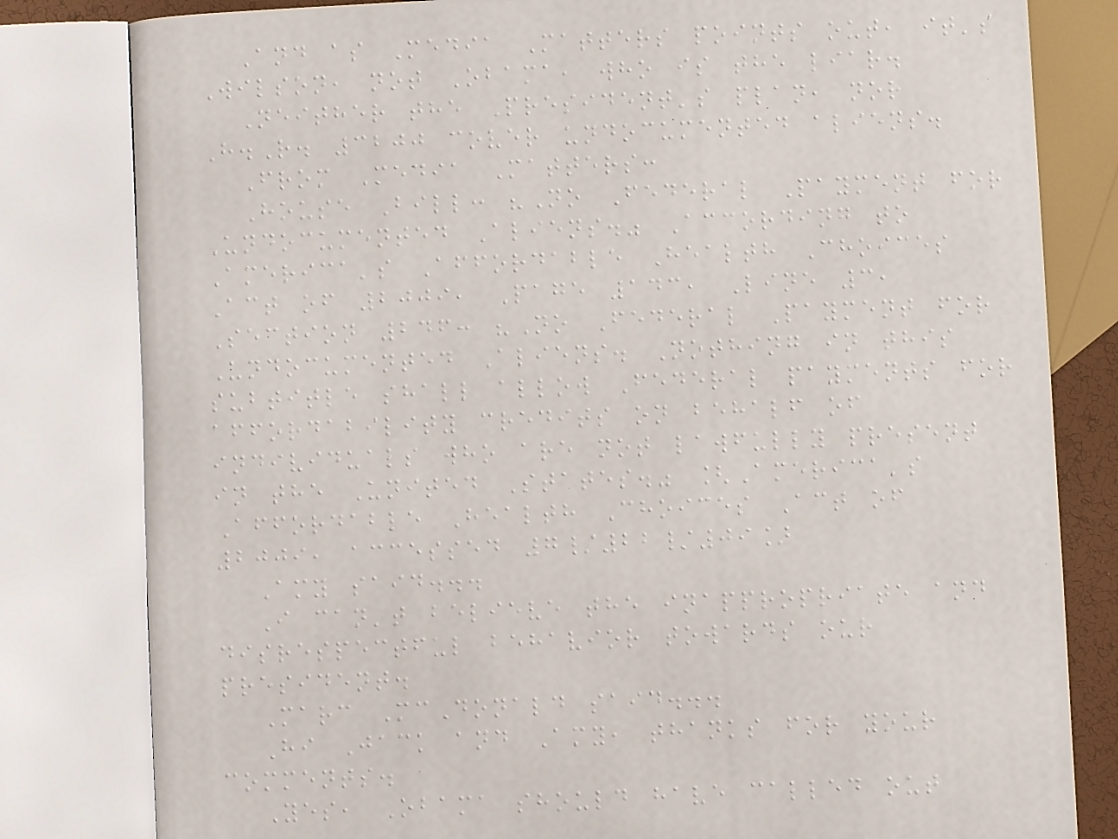And as Media Matters points out, it's
Wilson, not Obama, who is the liar.
Neither the President's plan, nor
H.R. 3200 cover undocumented aliens.
From Media Matters:
House Bill: "No Federal Payment for
Undocumented Aliens." According to
America's Affordable Health Choices
Act of 2009, Page 143, Line 3,
Section 246: "No Federal Payment for
Undocumented Aliens. Nothing in this
subtitle shall allow Federal payments for
affordability credits on behalf of
individuals who are not lawfully present
in the United States." [America's
Affordable Health Choices Act of
2009, accessed 7/22/09]
Amy said...
I can't believe the inappropriate and
disrespectful behavior towards our
president.
Marc McDonald said...
Hi Jack and Amy, thanks for your
comments.
Yes, Obama should have called out
